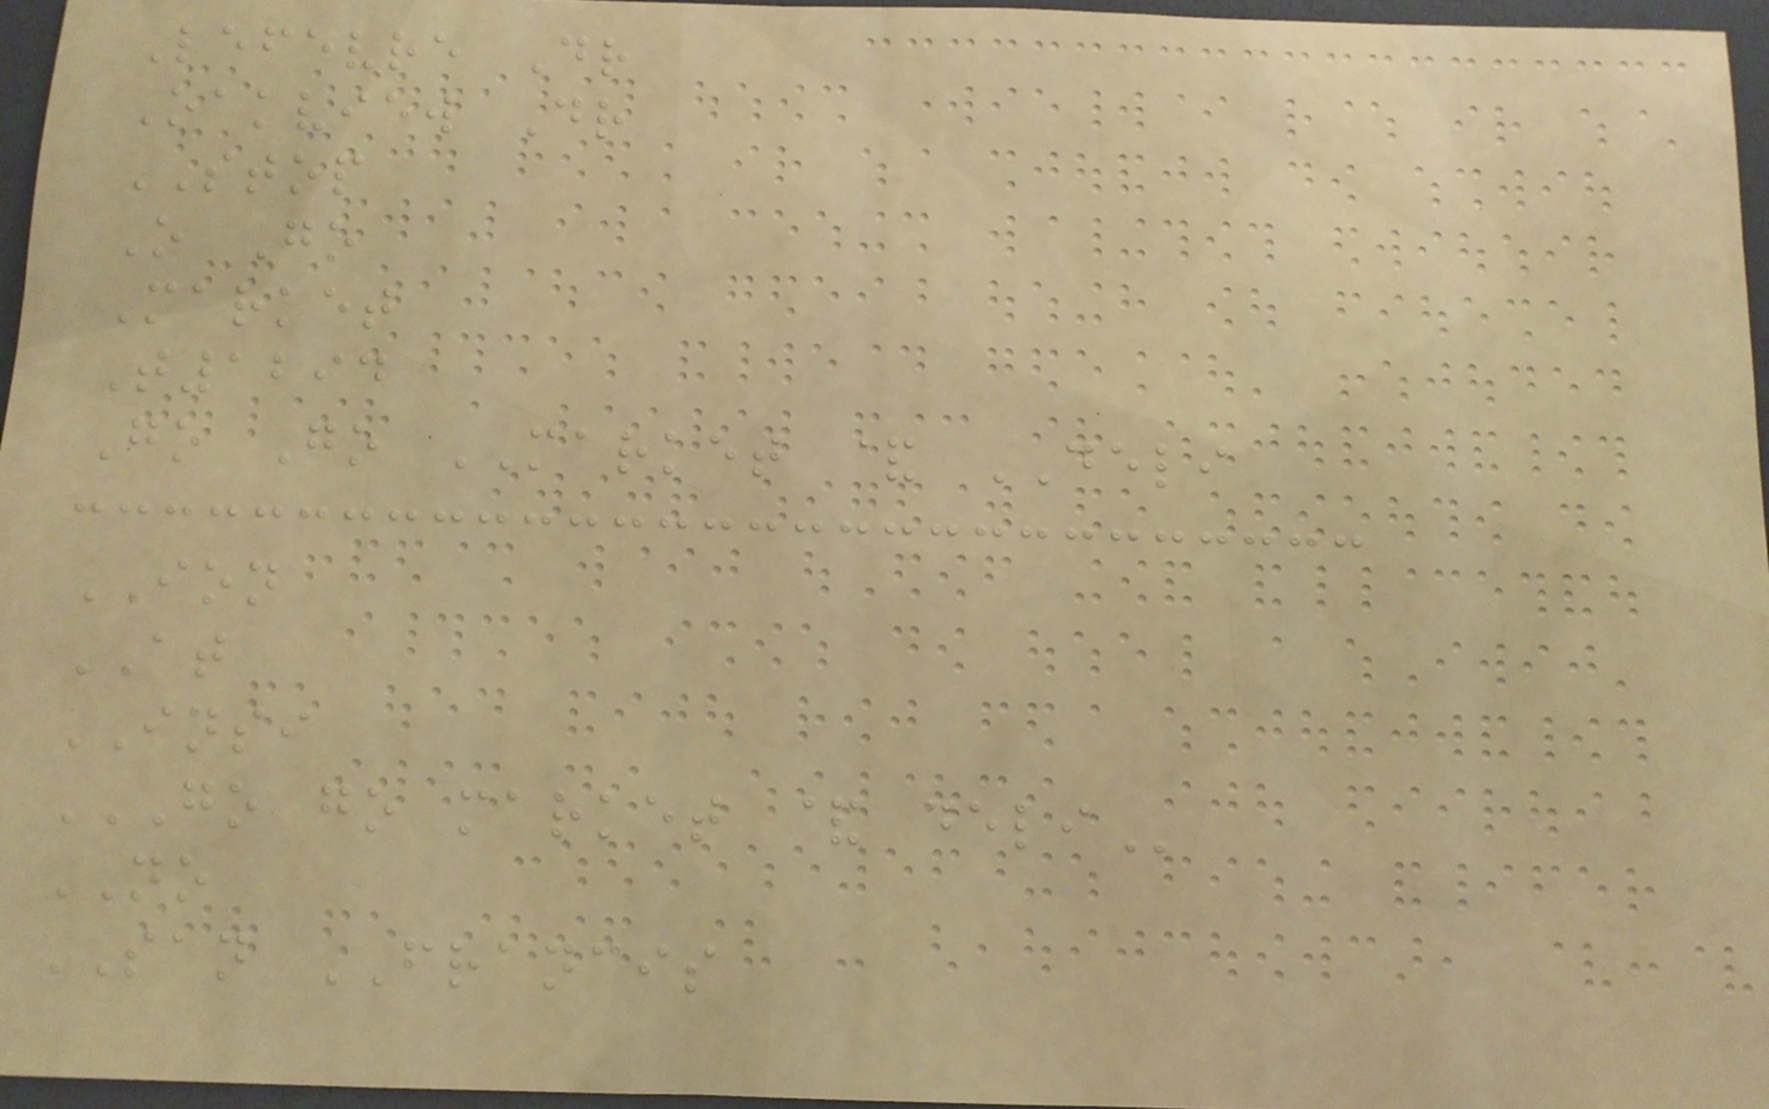Lefevre Dr
Oakview Dr
STOP
O Go
Market
T1294
Go Go MARKET & DELI
ION
AT
INSI
GO GO MARKET & DELI
NO
SAN FRANCIS
